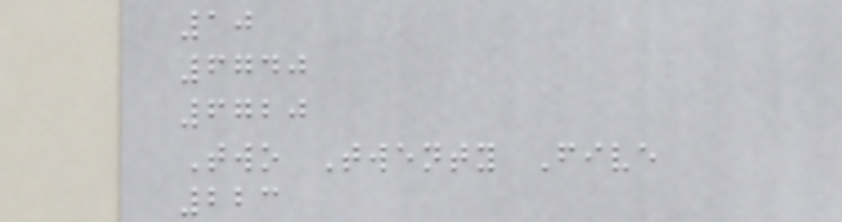10
6740
6720
Two Twenty Five
223
